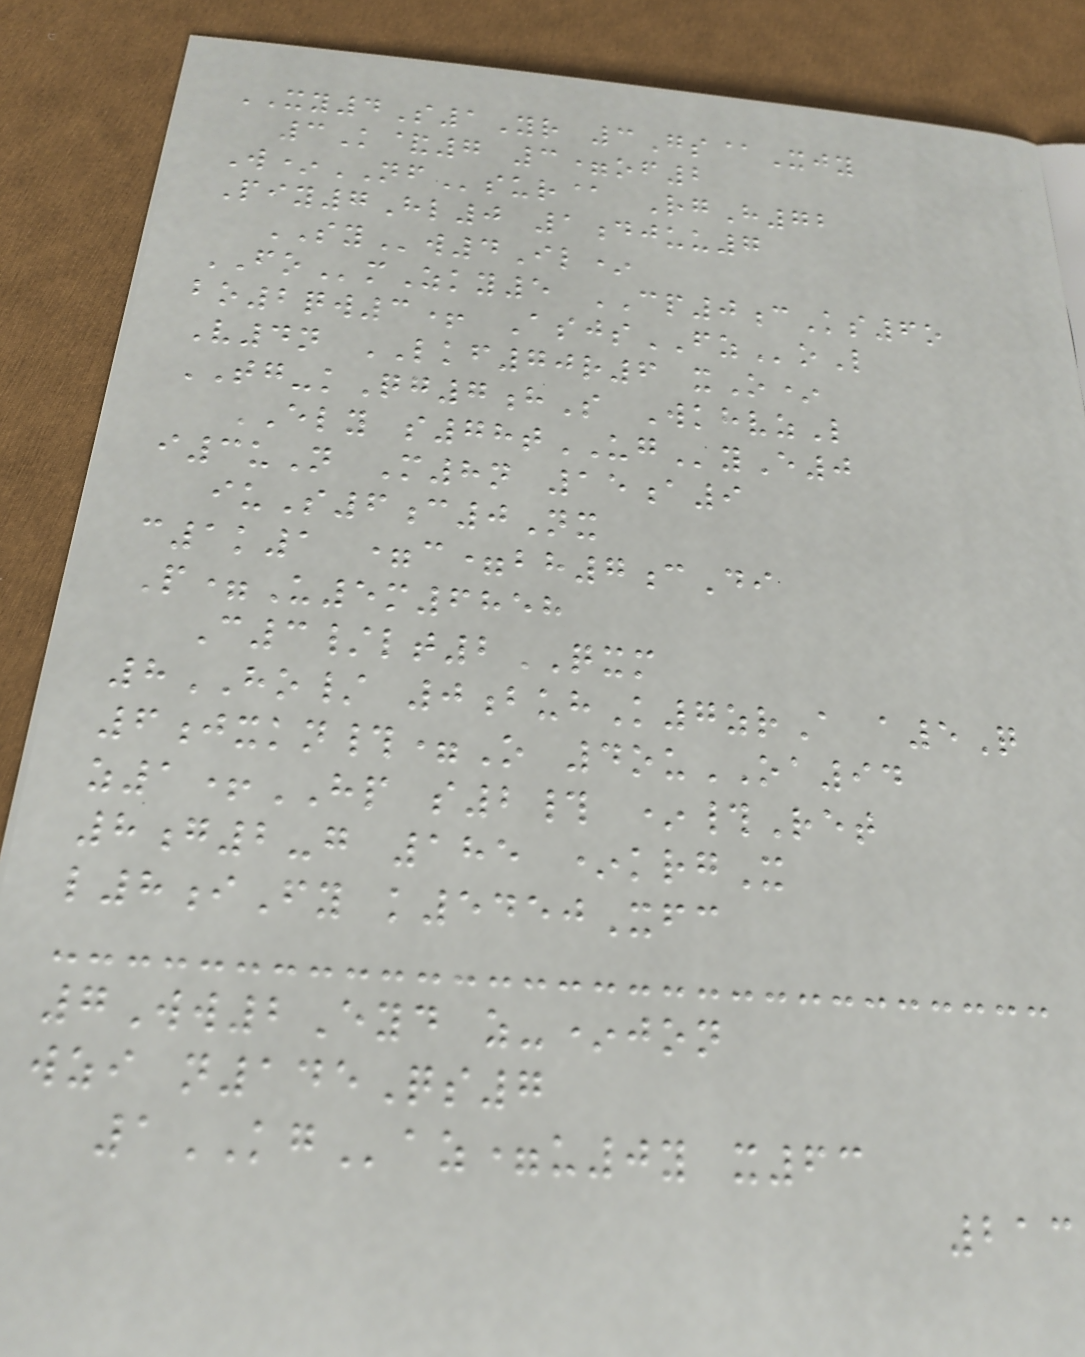XY4S1Yr 3Gs@Xjy
3K&7 3=of2
W*NFsur@ RgH72
Piy7Hl0 1djuu7
SYw4Il*
FOmZky5 CP0cKs6o
bo2qw3+ AsjsFZoL
V4n LKF70r6 xO*
TG-kQg7hS WkhvzL
ELY s78tUGyE0
i3uN M8n 15a9
iuS6c0Nx
c1k1 =c=bh7cDi
P=U5m6858
C3/lt2QXM
8HO/ 0buhK7zrA a5Q
6jxkn#=O 4ouOA94
z1+HP s2# *#Ret
8g2-g 185 *krgX
l8iFy k5450Xfc
7Ww2Eyd z-*jon
wzi n145Qs7
1KGaz=u0y x63
213
